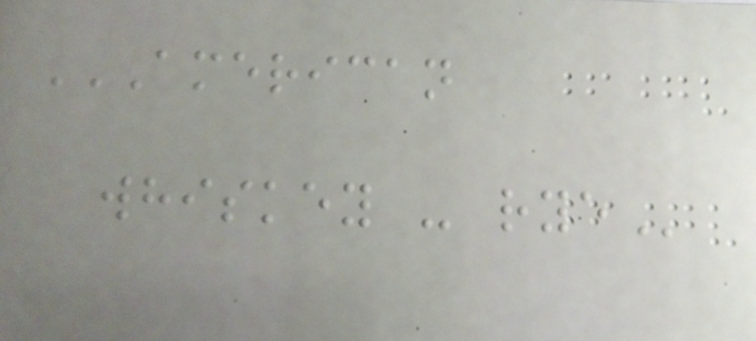AMERICAN
WHISKEY - RYE
